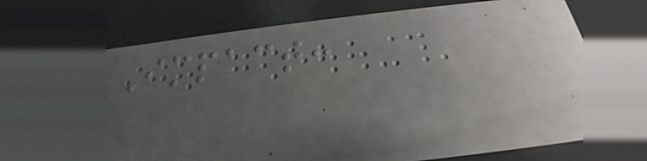Impact:
